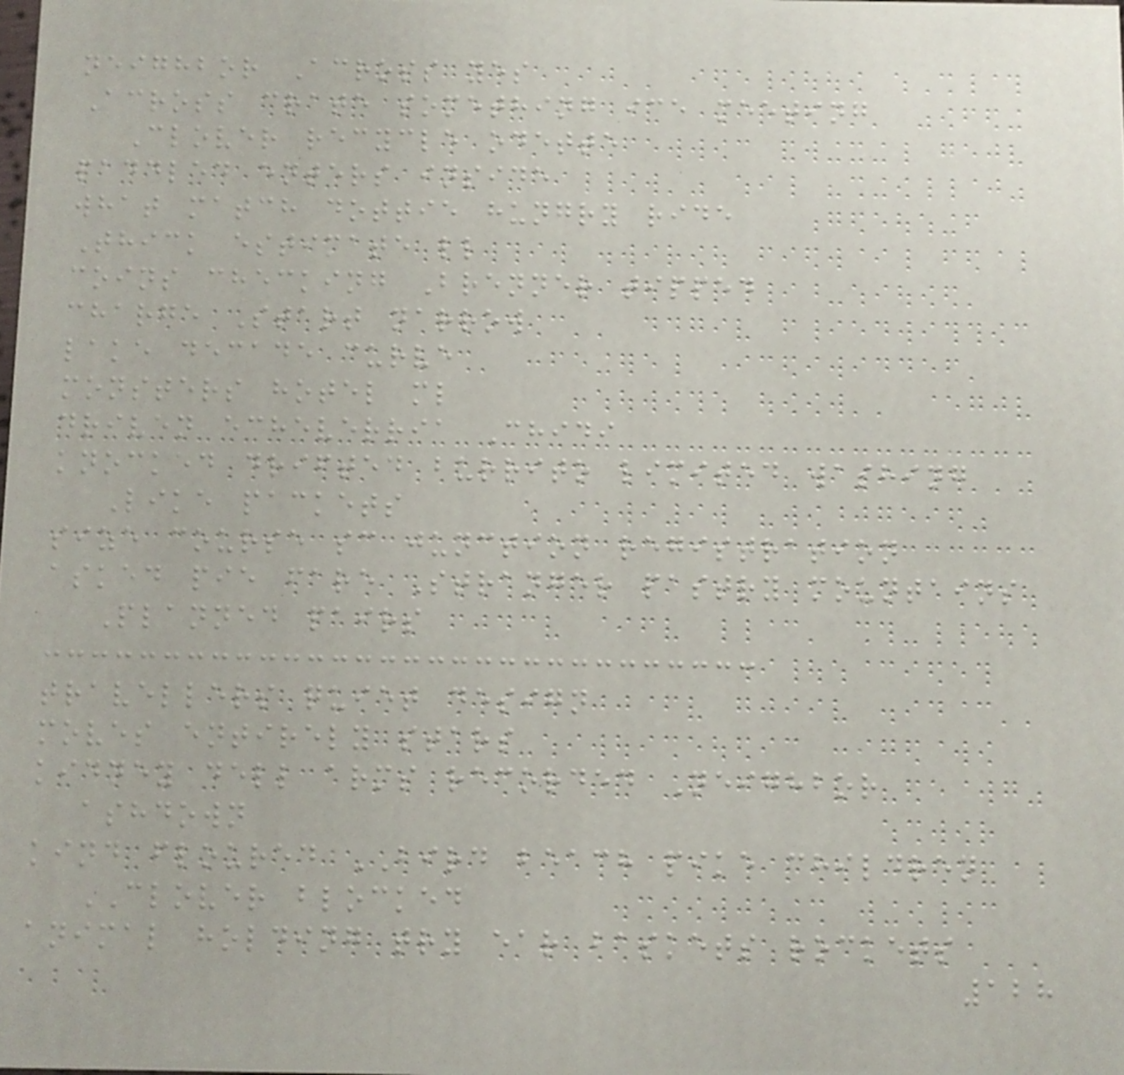neighbor Across yes
Across crate something ice meeting
Clover recycle odette
paddled enters inside
what match dottie hungry ride
Thick estimate ll
coins checking Brenner tipped
charge Start narrow
lake decade curve
monsters hotel ml
driven echeverria Chidi
knocked drifted burrito limited washing
Like packets
size course sc junction registration
asked pie fare Stranger pastry mountains
Planned pairs
travellers quiet design
moves entirely stars
kidney dell arms recorded Neighbor
ashdown
kind floured BIRD beach pike children
CLOVER blocked
animal holding try ear baskets rockets
128
